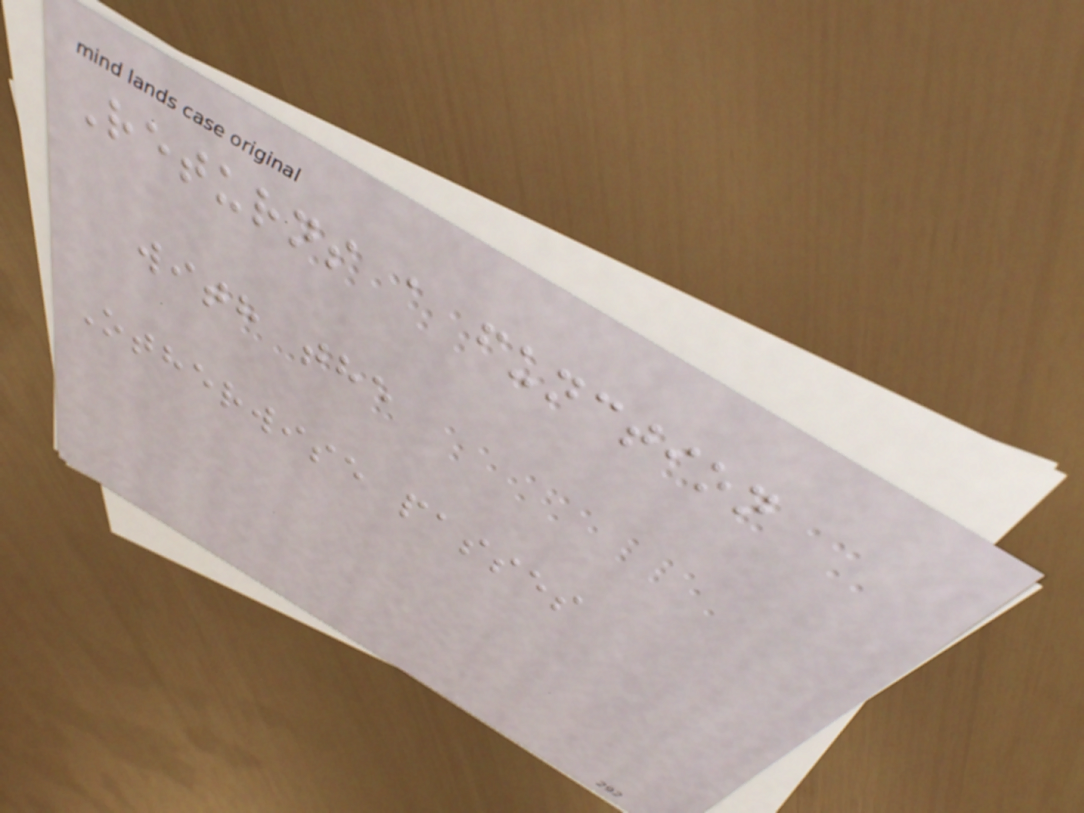Returns a function
with the
Otherwise passes
